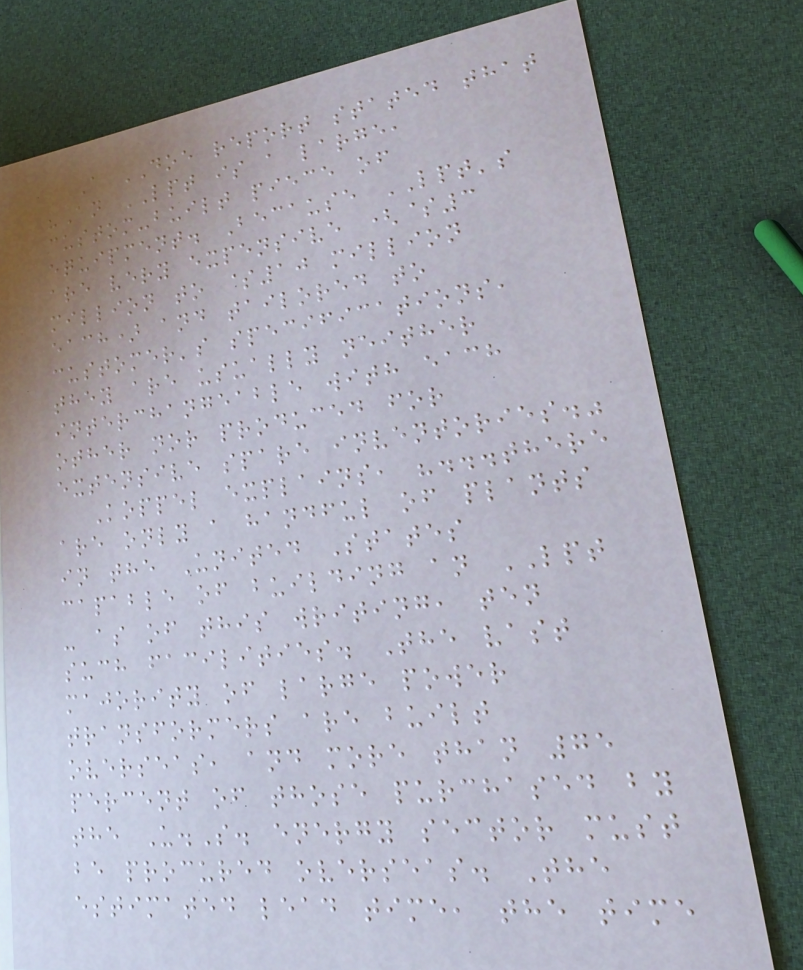A DOE report stated that
"An LPT is a large,
custom-built piece of
equipment. Because LPT's
are very expensive ($3
million to $10 million
each) and tailored to
customer's specifications,
they are usually neither
interchangeable with each
other nor produced for
extensive spare inventories."
Koppel explains, "...there
are only a handful of plants
in the United States
capable of building an LPT
- as of this writing, ten
such facilities. The vast
majority of large power
transformers are built
overseas, and more than 75
percent of those purchased by
the U.S. energy sector must
be procured overseas. The
estimated lead time, the time
